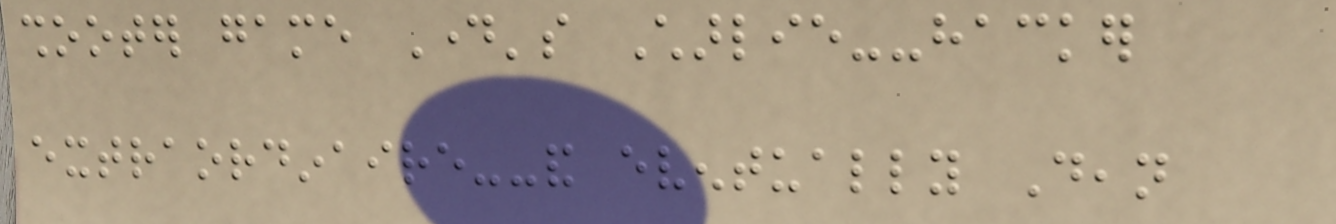shooter game Day's Charlie--hacker
extraordinaire--and eventually Dean
